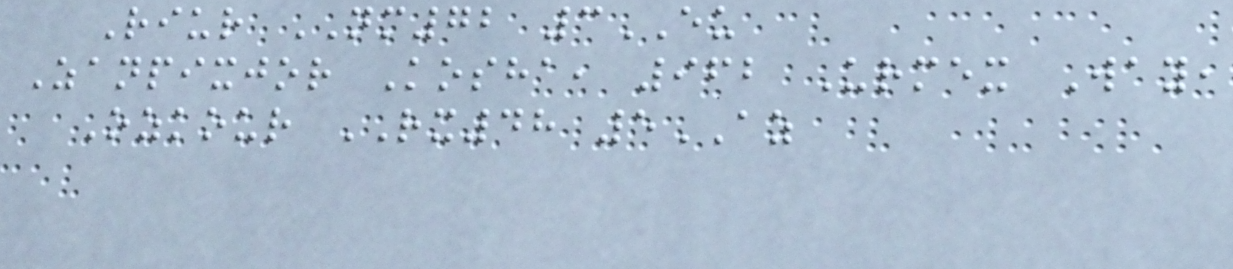Riur NM72 3EU
Zanpixjor Kosha, 962 Urmex Way,
Ozkour RX48 5AZ
